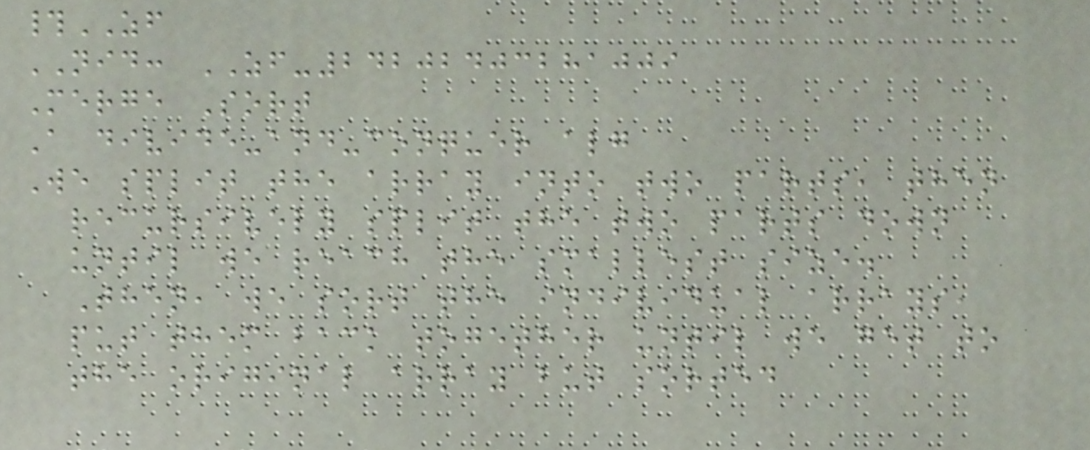#ZF
NID: ZF-24202403281009
Merge Sort
A divide-and-conquer alg
We split the array into two parts, then
recursively split the two parts down
until we reach the smallest size.
Then, we sort the individual arrays,
put them back together until we get to
the original array but sorted
